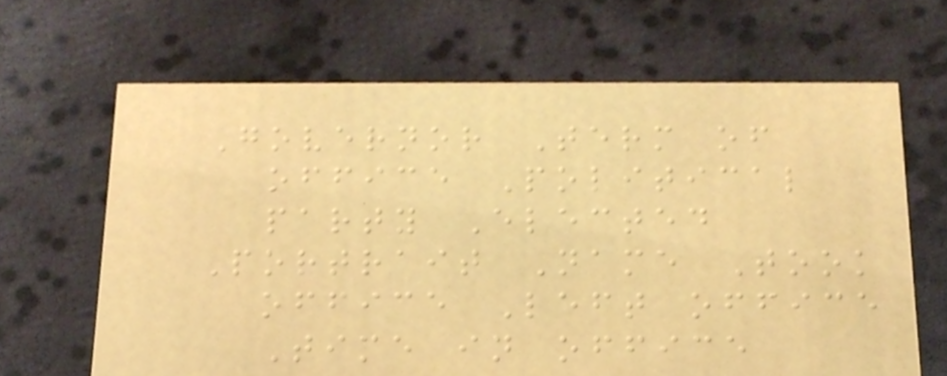Governor Term of
office Political
party Elected
Portrait Name Took
office Left office
Time in office
